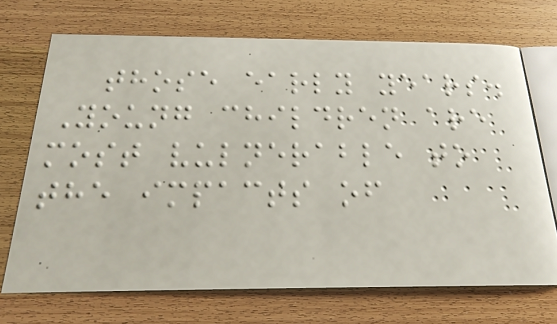those early years.
Young children are
most vulnerable to
the impacts of
